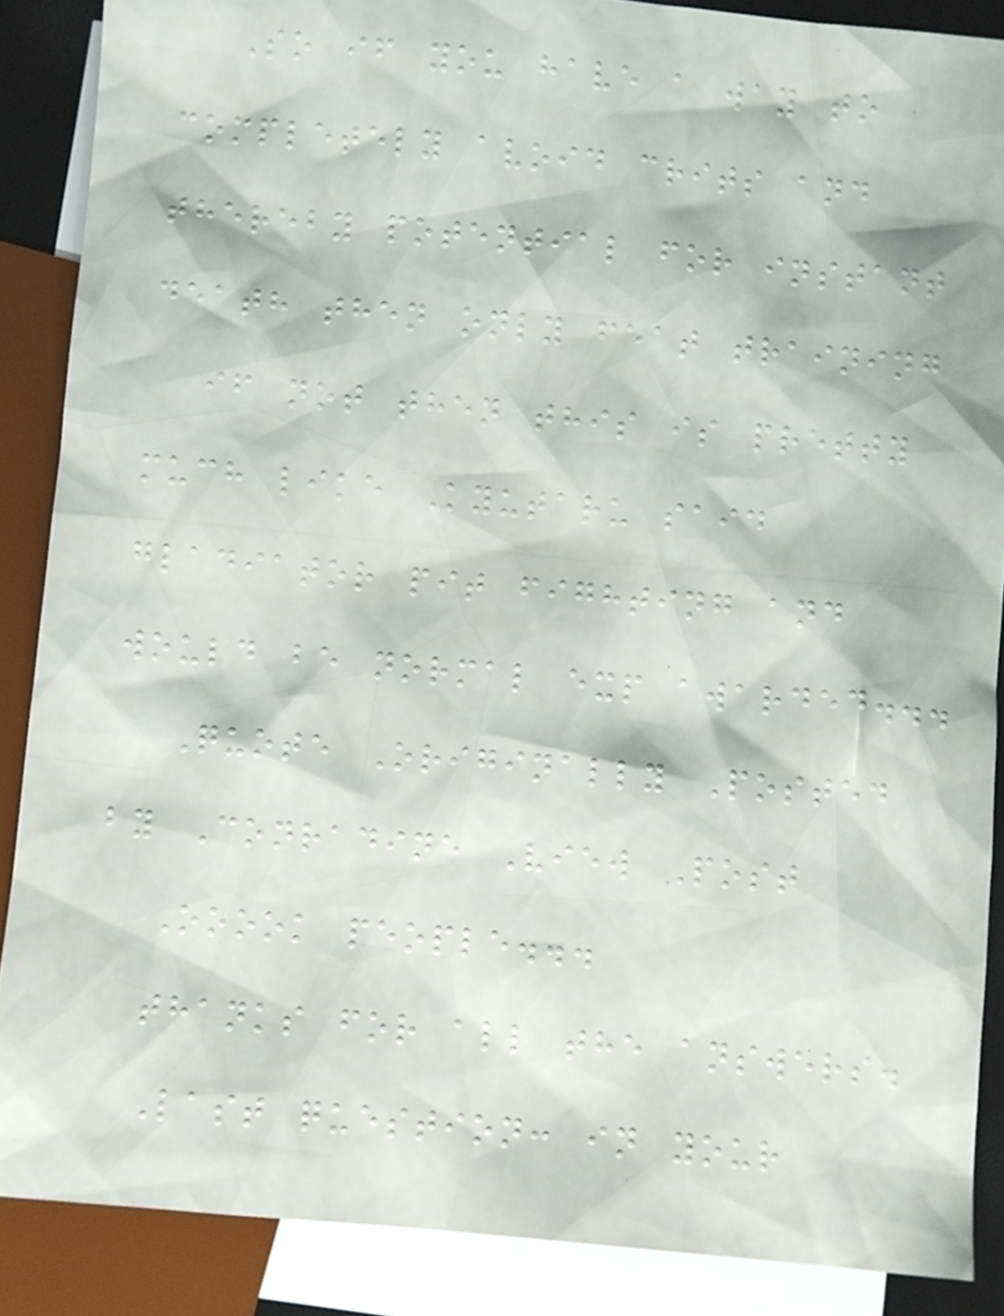So if you have a way to
completely avoid crits and
thereby potential for instant
death then only feat training
if not then this is pretty
much like Kyutaru said
gladiator pit fighting and
would be normal exp awarded...
Quote Originally Posted
by Conradine View Post
Ooook people...
thanks for all the answers.
Last question: in your
